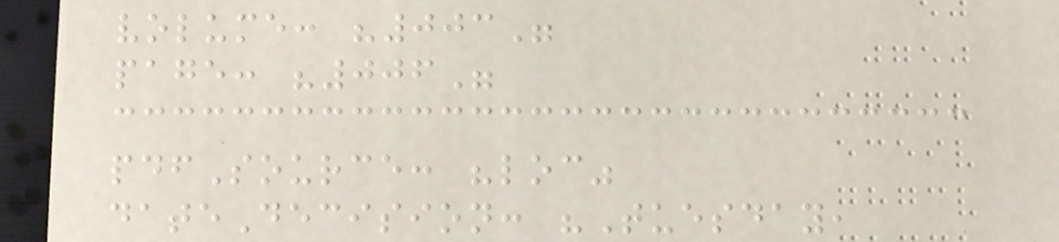volume: "003"
page: "006"
pdfSource: "loc"
dateDecision: "Tuesday,
